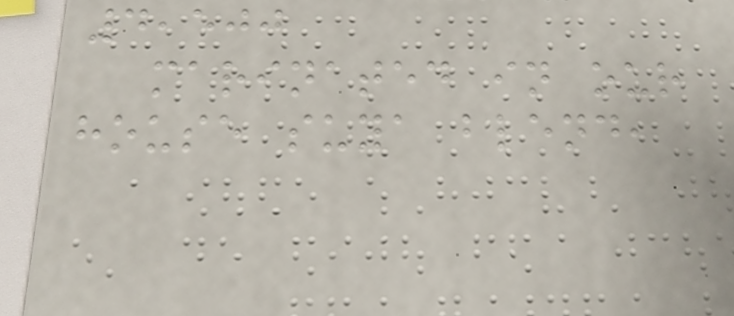4,500
marinated in our
house suya blend,
